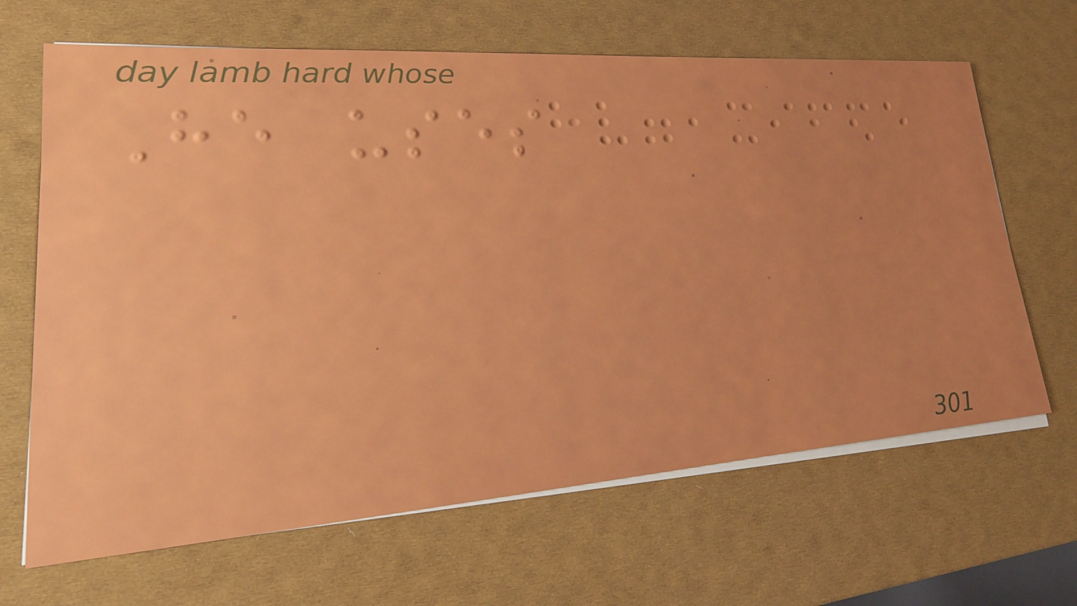He uses
